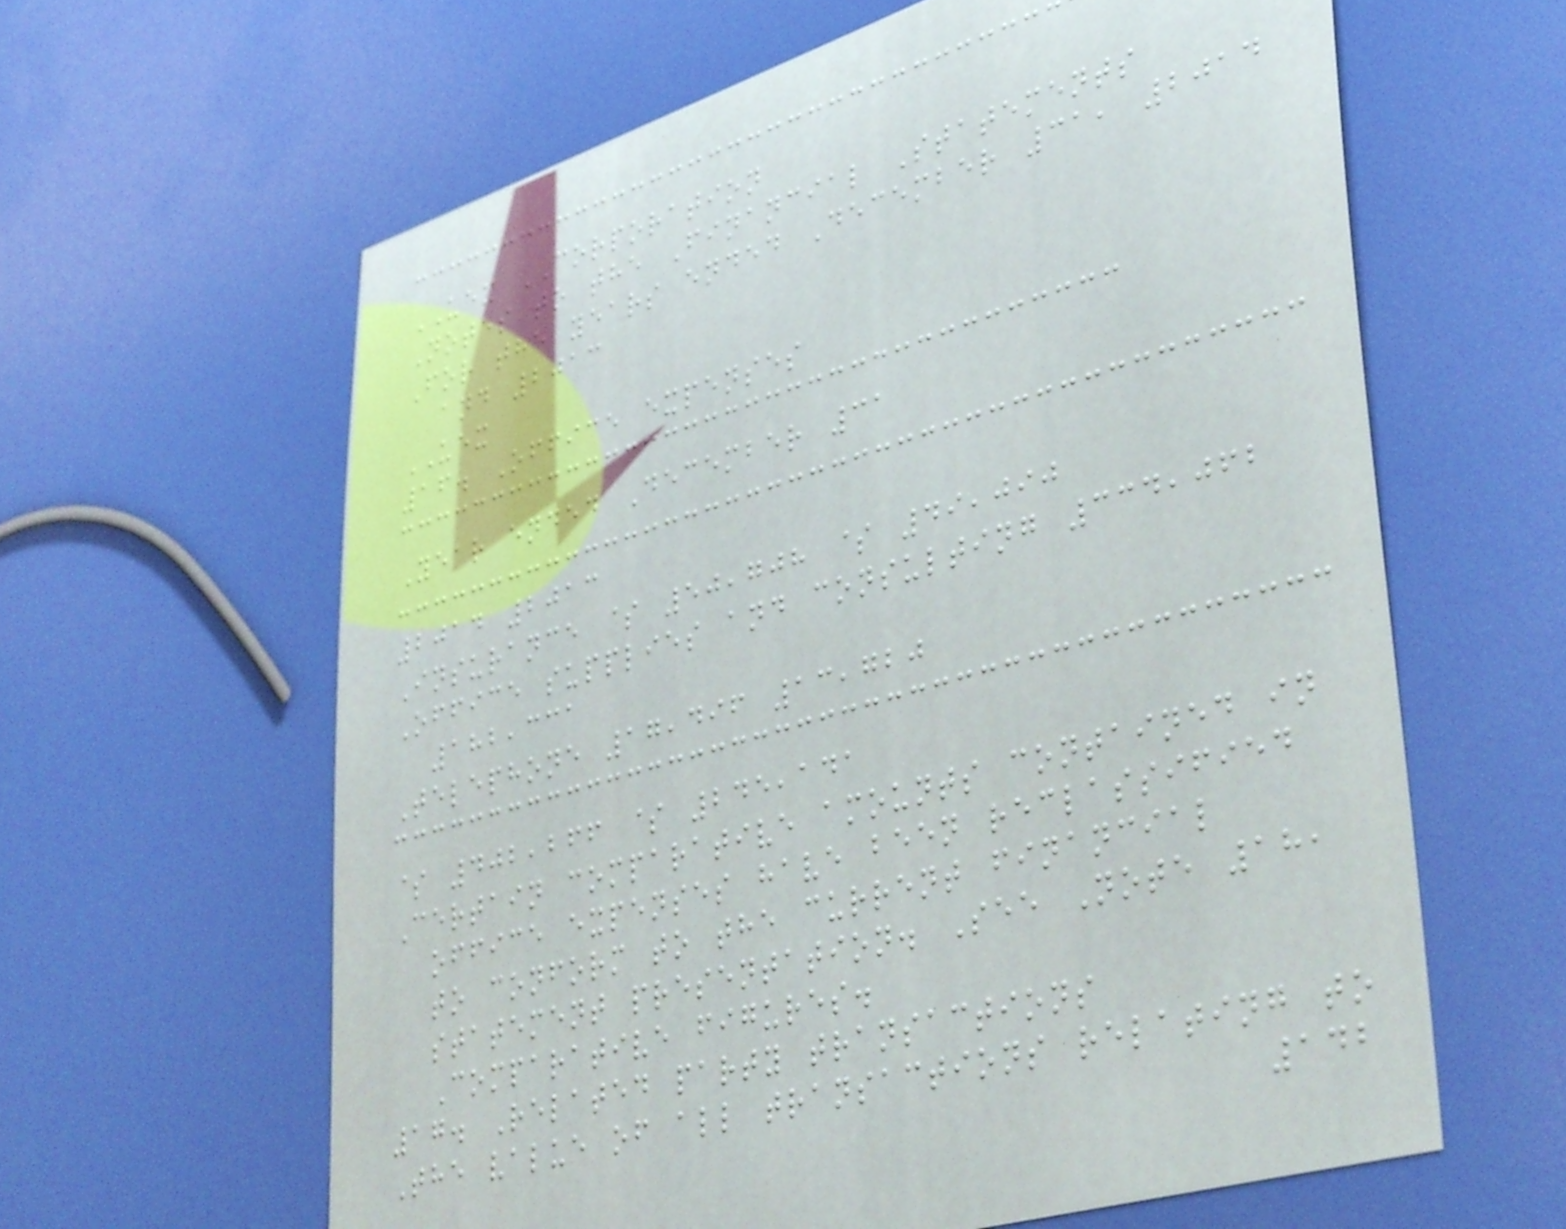UEX CORPORATION
Notes to the Financial Statements
For the years ended December 31, 2014
and 2013
UEX
16. Office expenses
Year ended December 31
2014 2013
Insurance $ 50,708 $ 49,090
Office supplies and consulting 334,062
182,331
Telephone 17,496 13,720
$ 402,266 $ 245,141
Certain comparative amounts contained in
office expenses have been reclassified
to conform to the current financial
statement presentation. See Note 18,
Comparative figures.
17. Related party transactions
The value of all transactions relating to
142
